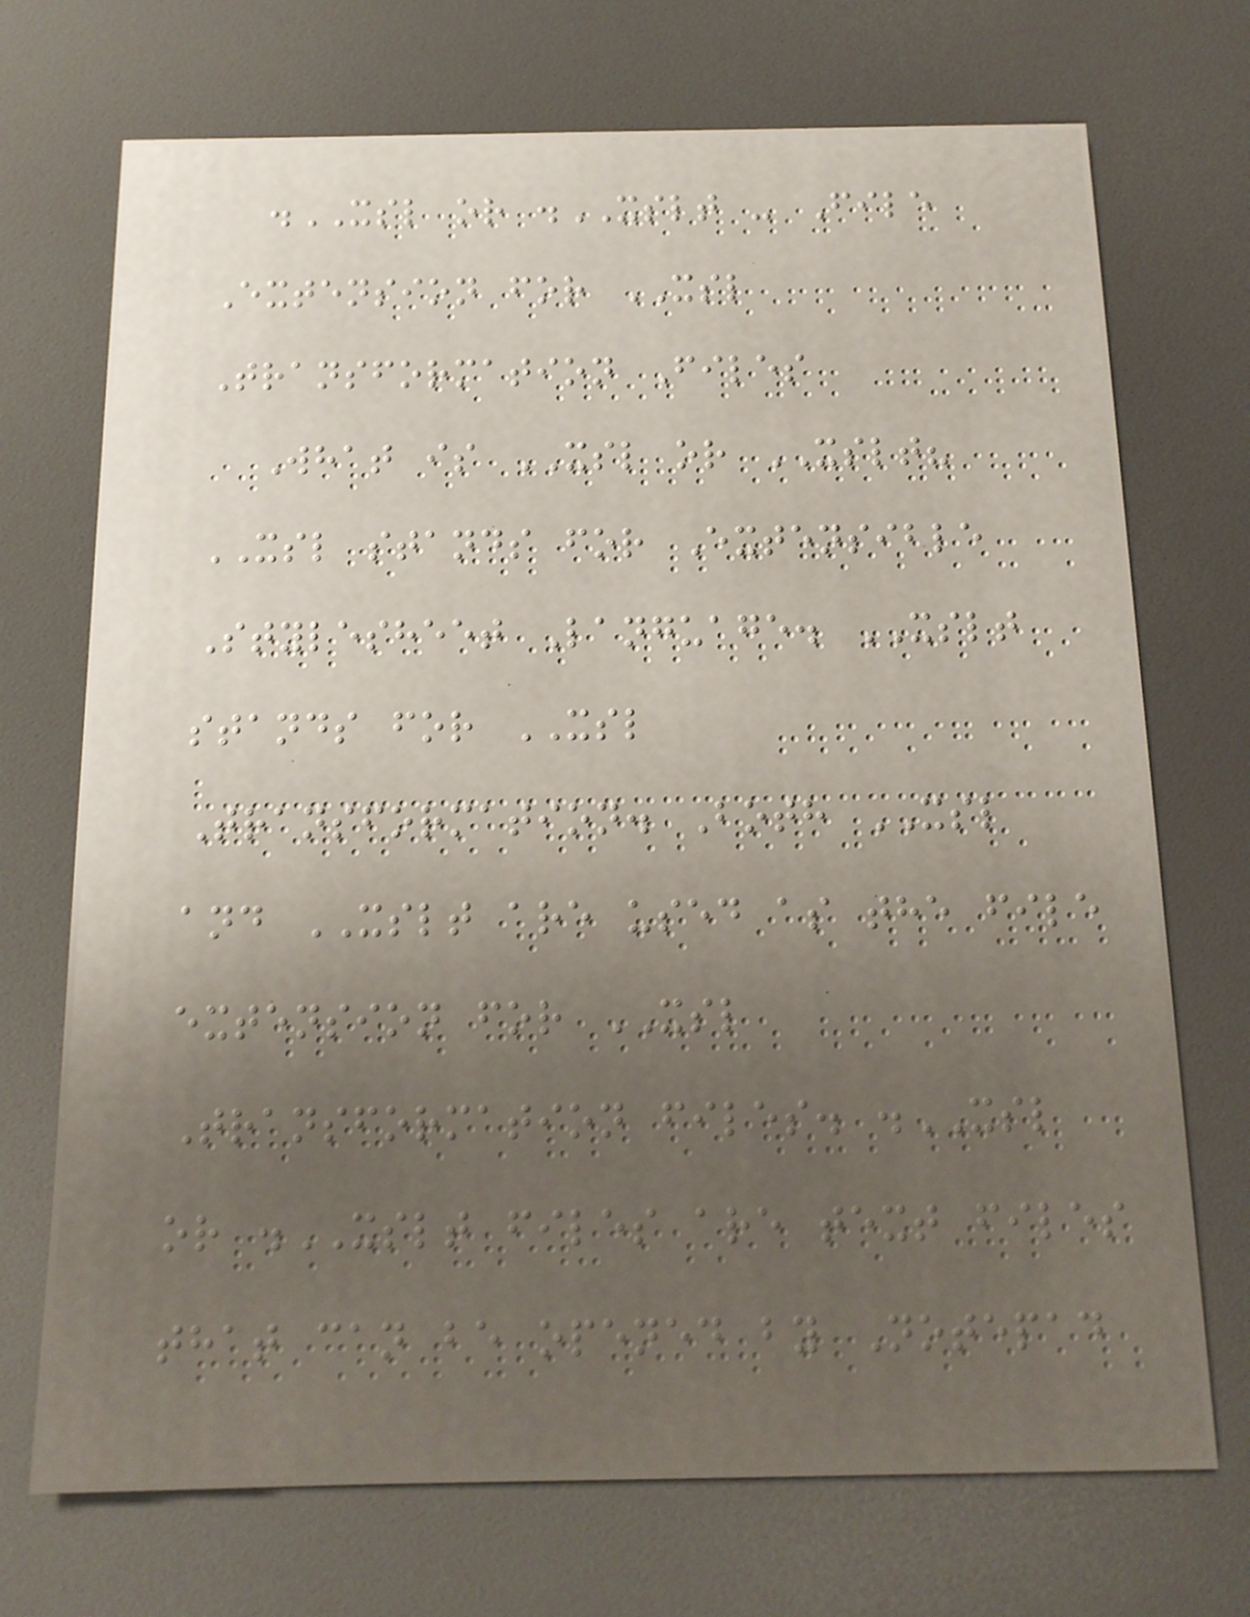.XSL or .XSLT - File
Extension for XSL
Transformation Files
What is XSL or XSLT?
XSL stands for Extensible
Stylesheet Language. XSLT
stands for XSL
Transformation. Both XSL
and XSLT are used as the file
extension for XSL
Transformation files. .XSL
or .XSLT files are text files
that can be opened by Notepad
